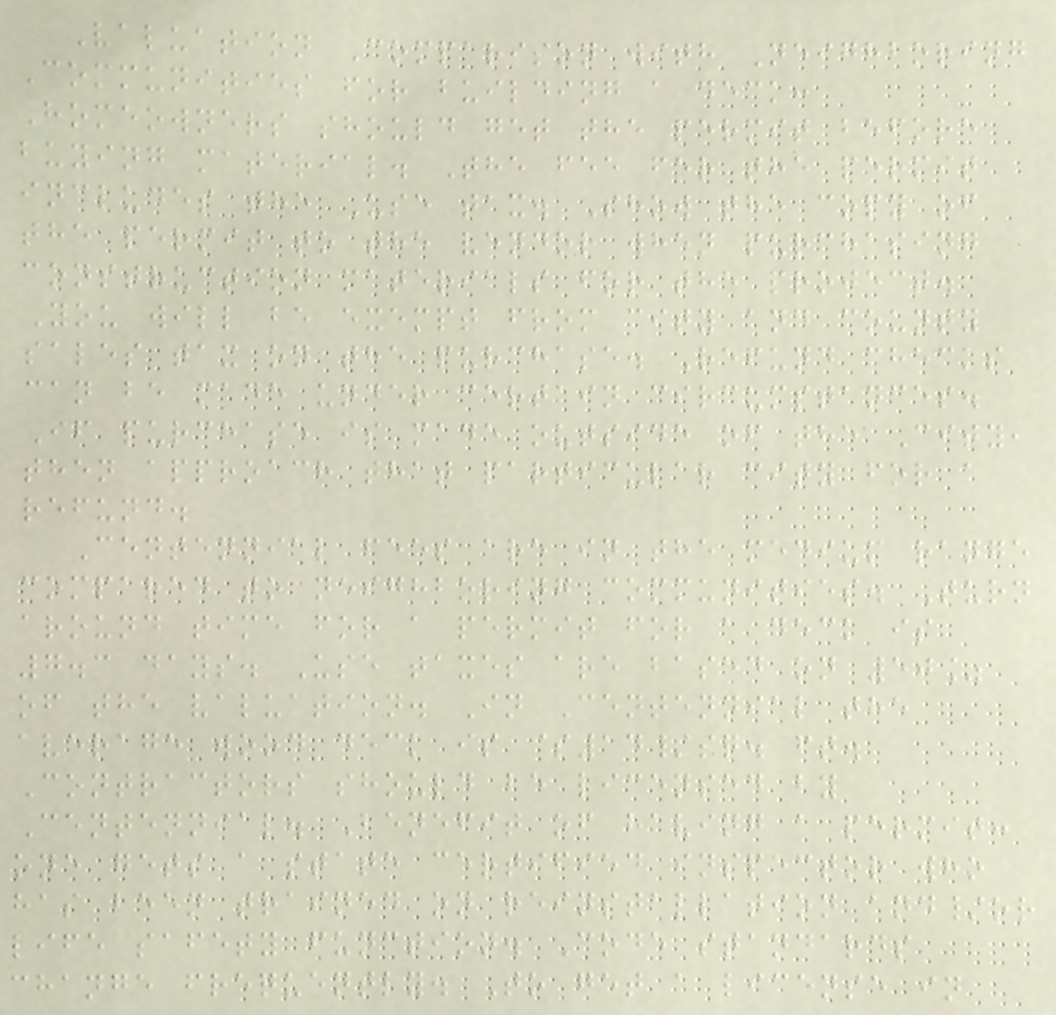Valuation Comparison with Neighboring
Communities for building a deck:
Homeowners should get the permit before
buying material. The fee for the permit
includes the Use tax. Show the copy of
the permit to the vendor when purchasing
construction materials for the project.
You will be exempt from city and county
sales tax on the purchase. Refund checks
can be made under certain circumstances.
If purchase is made outside of the City,
then approach that particular city for a
refund.
Centennial fees are in the medium range
compared to neighboring communities. Turn
around time for a permit for a deck is
7.3 days. Use taxes are based on 50%
of the valuation. In Centennial the
average wood deck is $14/sq. ft.
Contractors should be licensed by
Centennial. Benefit of having a permit:
one gets a state certified inspector who
has been trained on reinstallation and/or
life safety function. Code standards
change frequently. To get a license in
